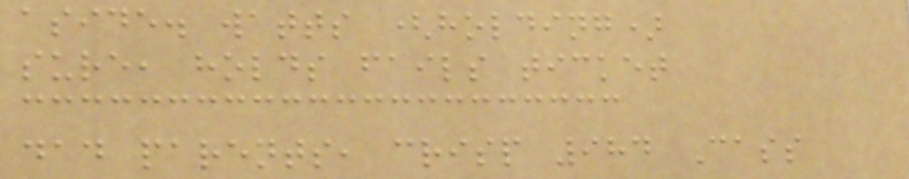aside. watts (holding)
sure, holds fails ticket
dad parents, crisp 984 Cass
